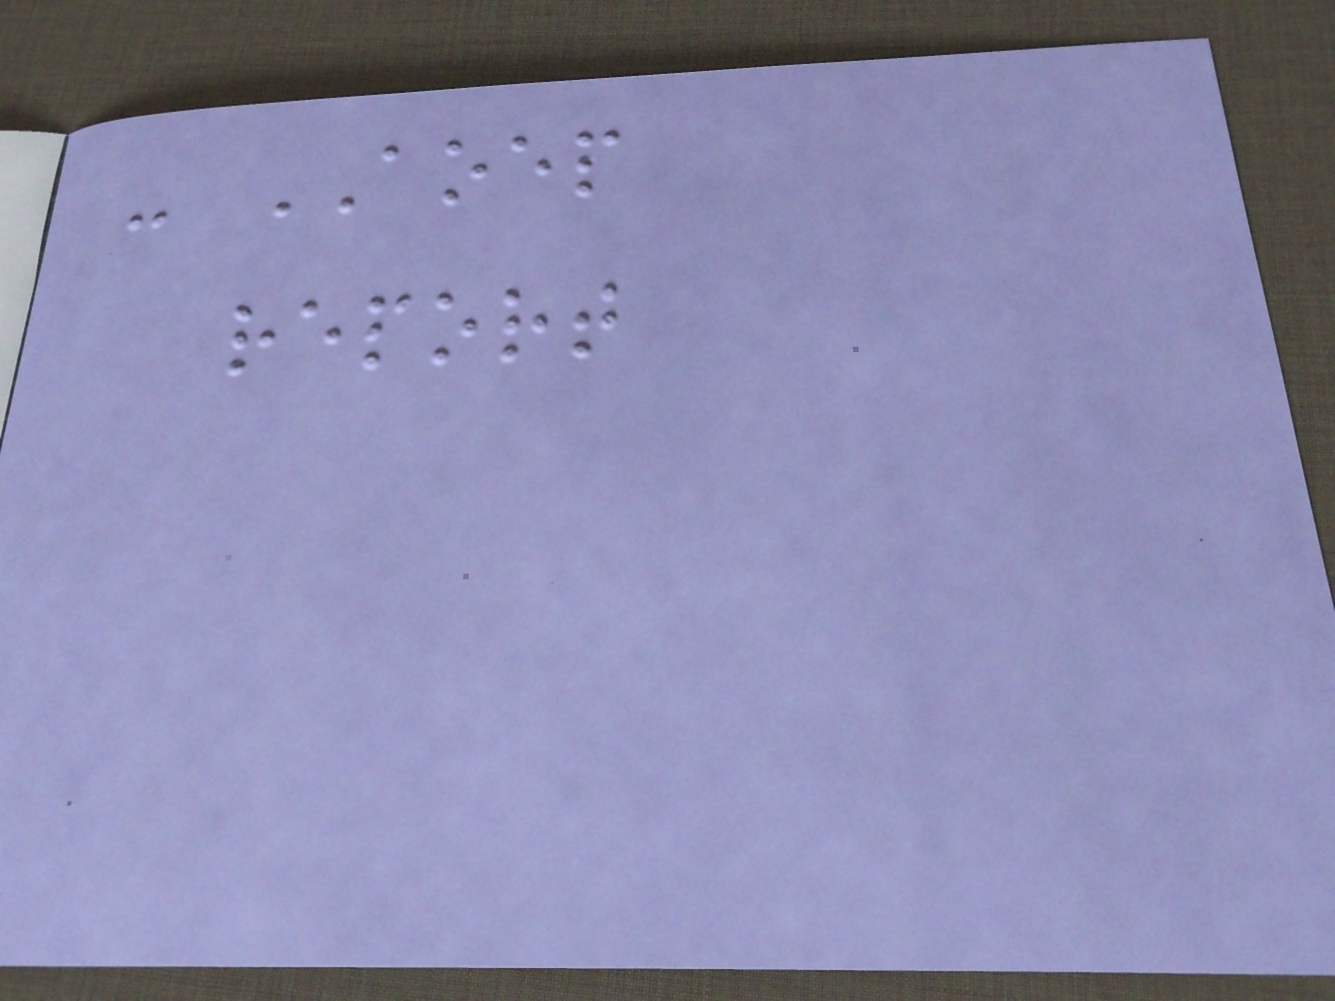- AOEP
report
